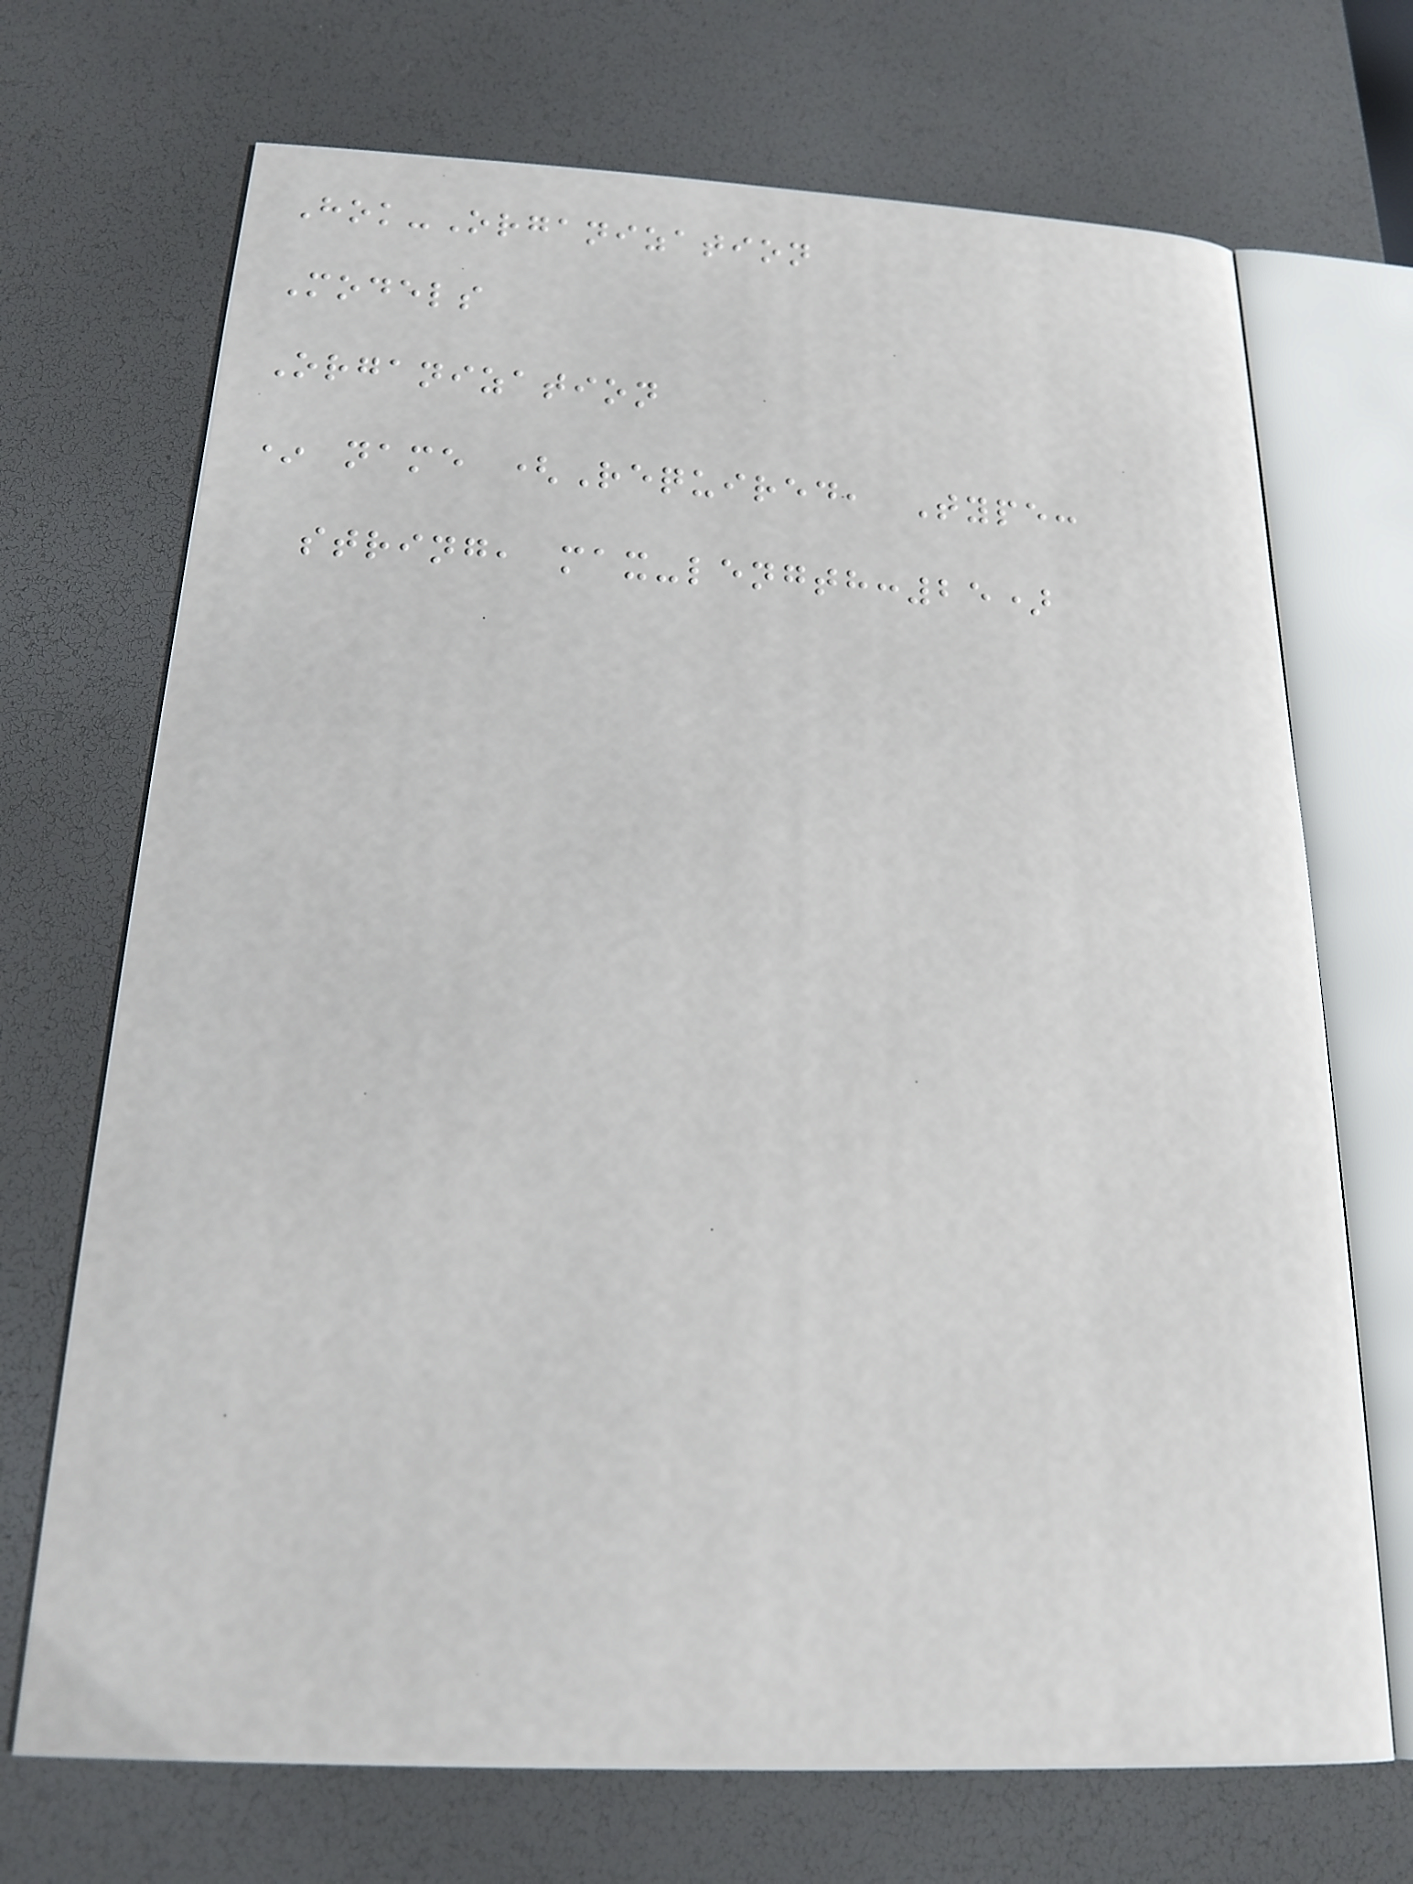Hok-Organization
Models
Organization
* name (Required, Type:
string, max-length:25)
